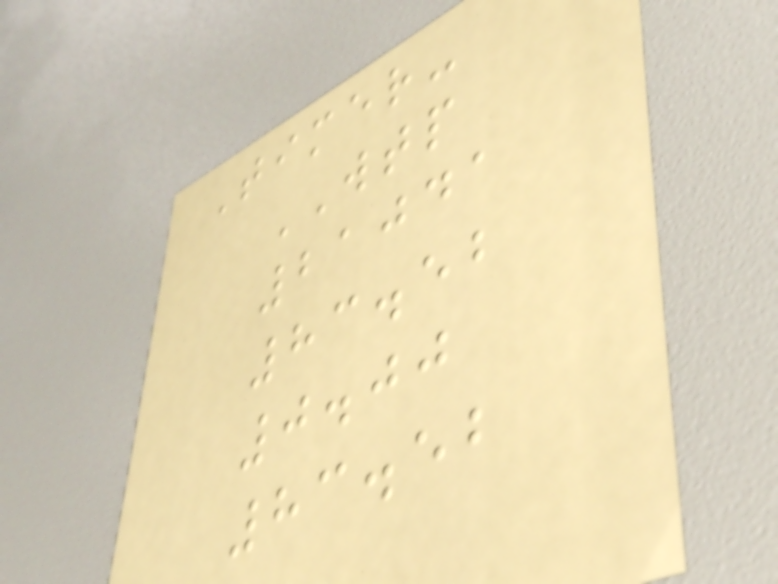Timer-
WTP
21041
83.52
0.00
83.52
